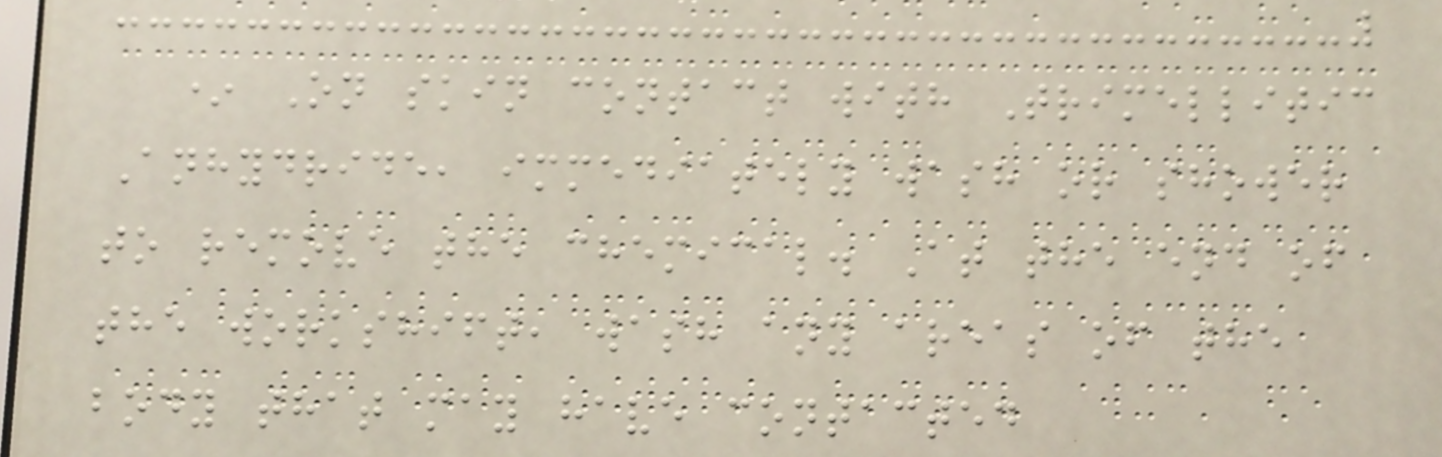* On skin contact with Trimellitic
Anhydride, immediately wash or shower
to remove the chemical. At the end of
the workshift, wash any areas of the
body that may have contacted
